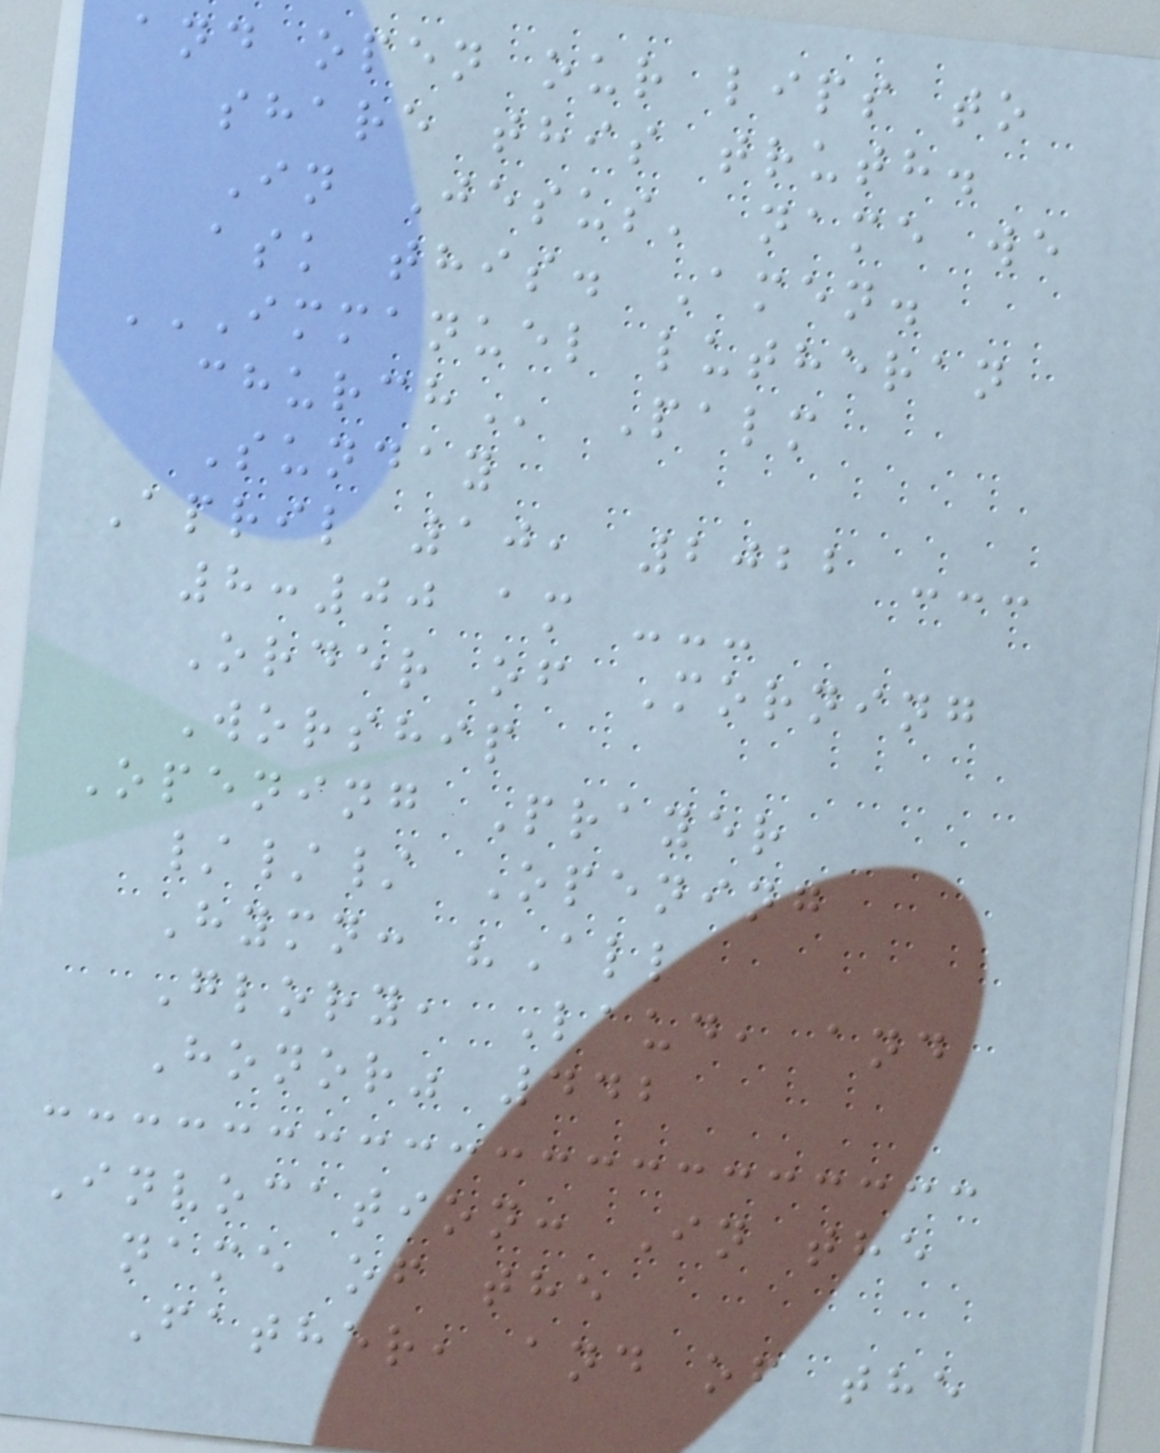and open our lips to
share this truth.
In Jesus' name we
ask this. Amen.
IMMANUEL LUTHERAN
CHURCH Palm
Sunday
April 10, 2022 ---
8:00 am ---
Order of Morning
Worship
Opening Prayer
/// Opening
Hymn: "All
Glory, Laud, and
Honor" 442
Invocation: In the
name of the
Father, and of the
